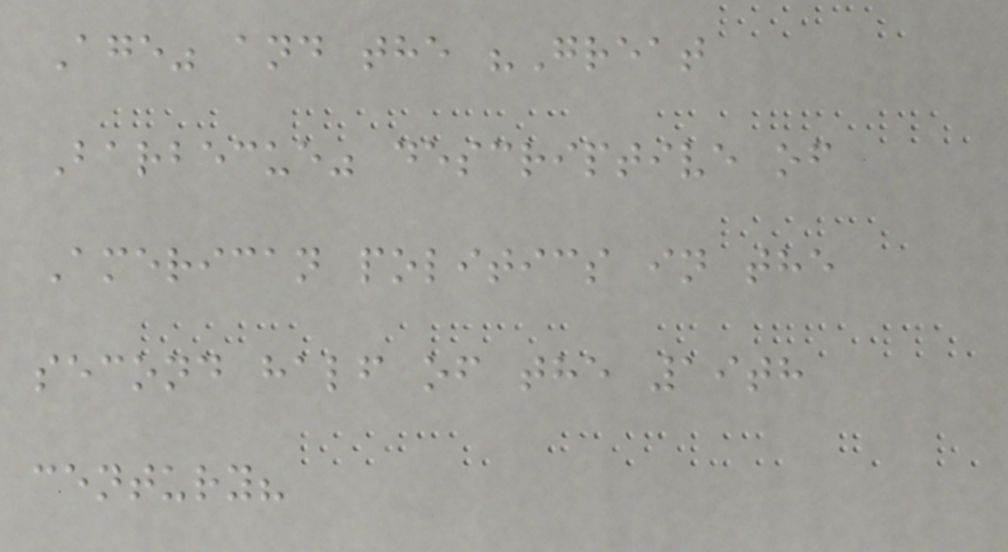Age" and the "Great
Barbecue" descriptive of
American politics in the
second half of the 19th
century?
